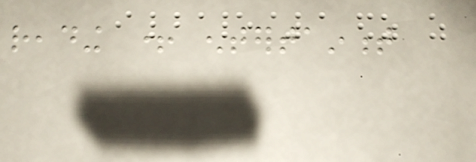reading + entertainment
